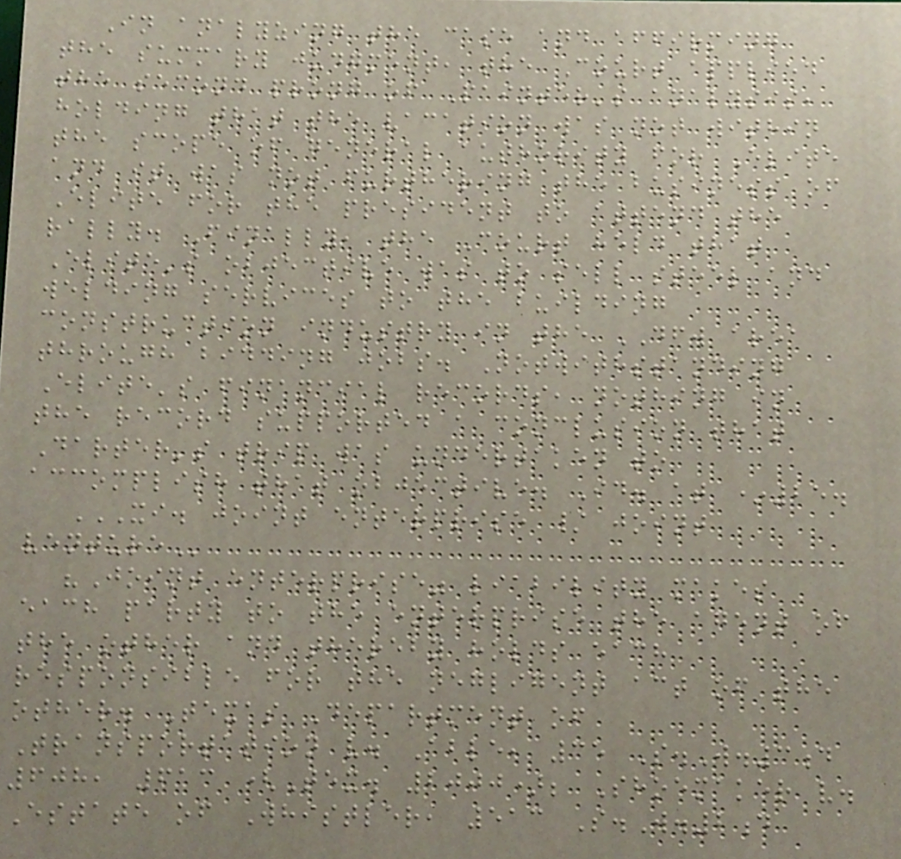In analyzing the case and affirming
the summary judgment, the Court applied
the second prong of Painter's analysis,
holding that the vacation was not within
the scope of general authority for Elite
and it was not furthering the business of
Elite for the president to attend the
rally. Finally, the Court held that
Elite's objective was to sell steel and
welding services to the building
construction industry in the DFW area
through bidding jobs. Notwithstanding
Elite's financial records, nothing in
the record supported a conclusion that
Darter's trip was undertaken to
accomplish that objective. Id. at *25.
XI. JOINT ENTERPRISE / JOINT
VENTURE
"Joint enterprise" liability makes
each party to the enterprise the agent of
the other and thereby holds each
responsible for the negligent act of the
other. Texas Department of
Transportation v. Able, 35 S.W.3d
608, 613 (Tex. 2000); Shoemaker v.
Estate of Whistler, 513 S.W.2d
